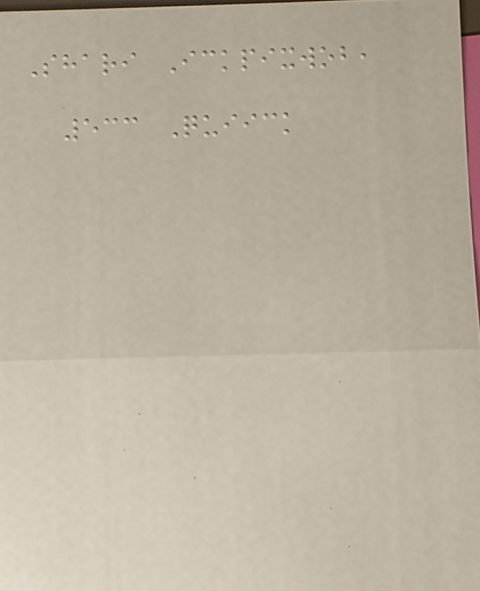Shari Ickpixwob,
533 Quiick
